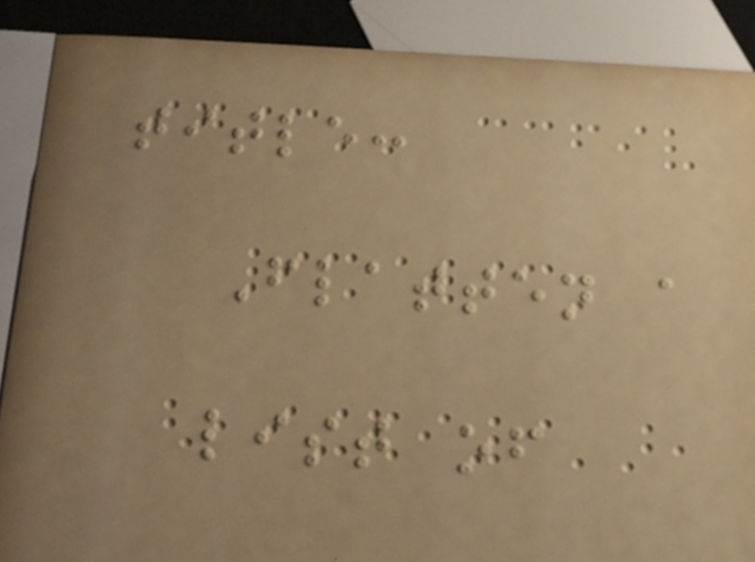title:
Flatten a
list of
